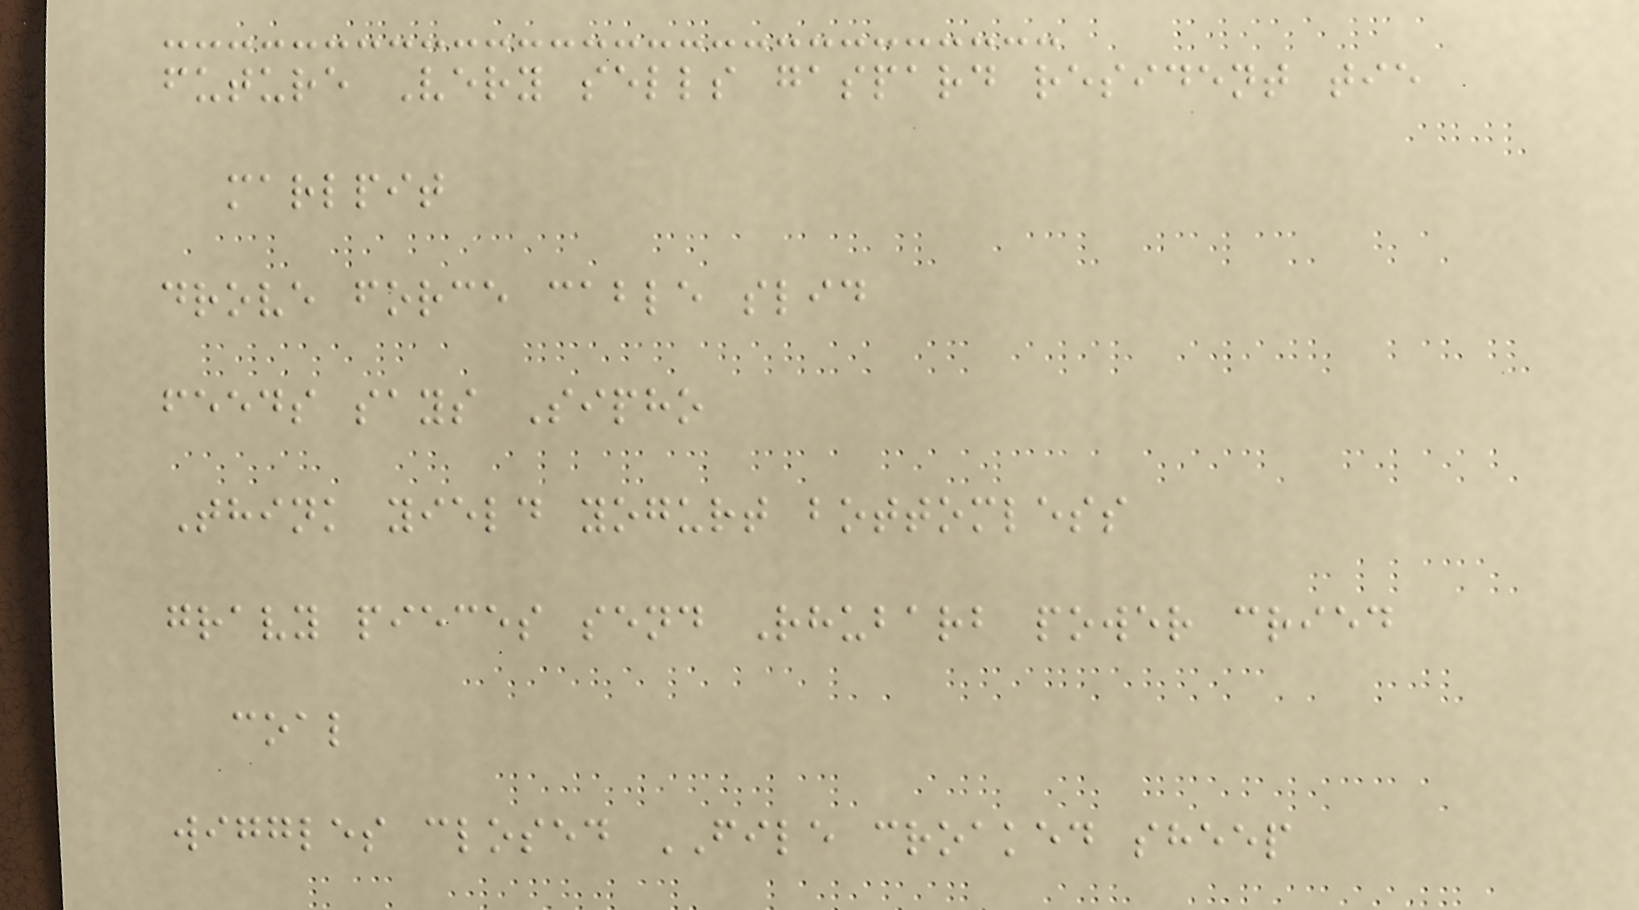future Very sells gaspard resident tie
marlpit
drove force cable slid
feeds says Sipho
Think yield yogurt bottomless
gravy pieces send Rhubarb power cried
coal
wiggles closed FILE croaked sheep
